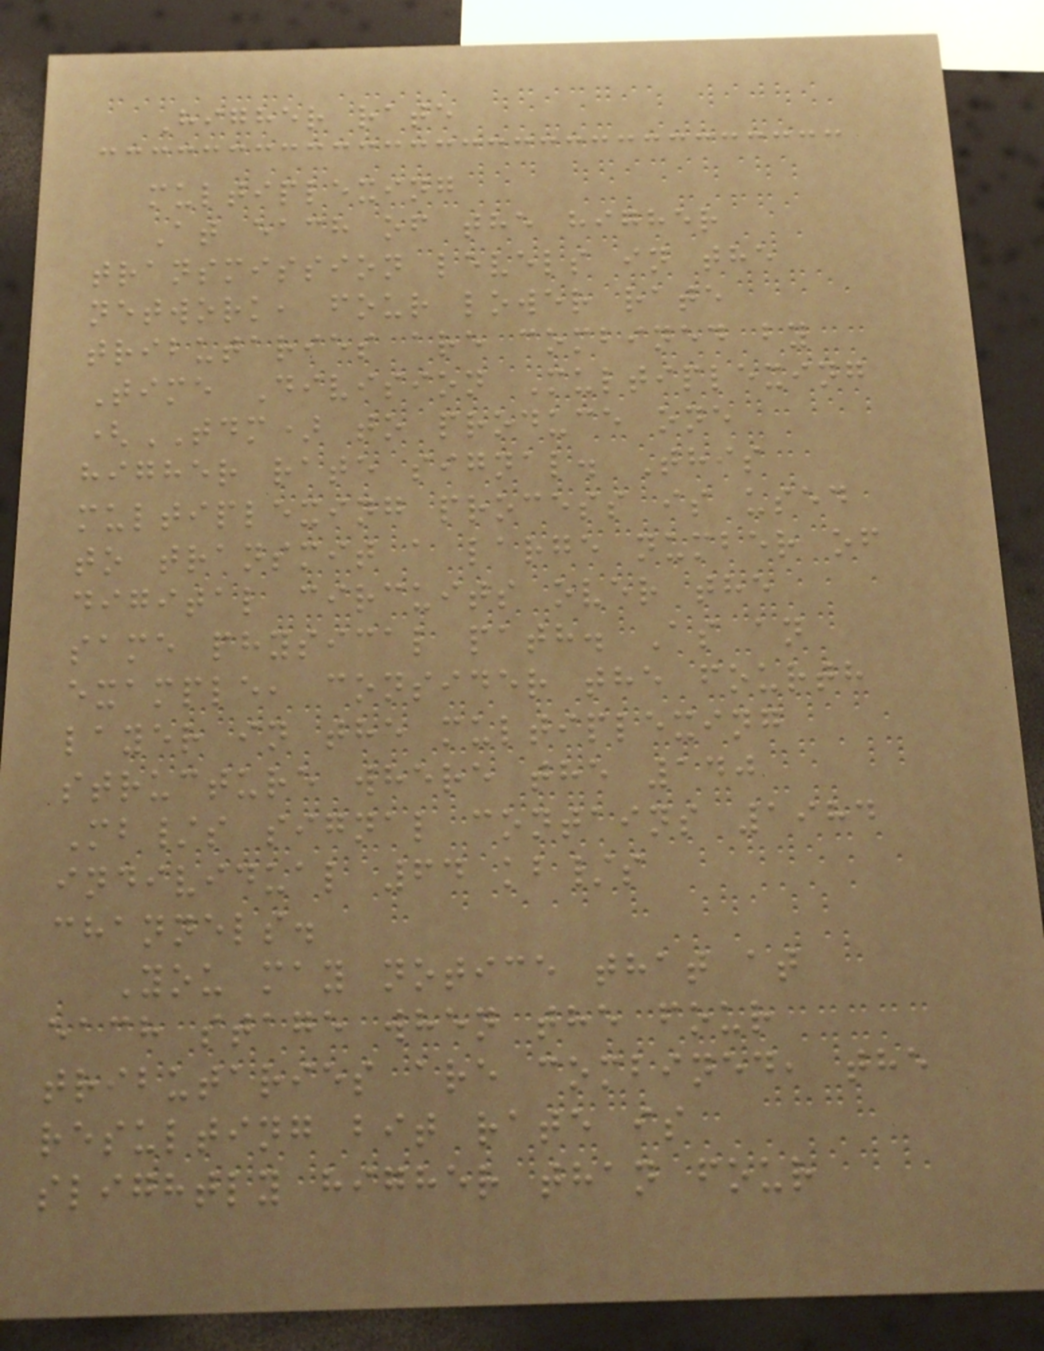Higher rate
multiplexing
At each of the higher
transmission levels in the
network, four lower rate
tributaries are combined by
Time Division Multiplexing
(TDM) to produce one
higher rate signal. This
multiplexing process is used
to transmit a large number of
digital circuits over the
same physical path. As an
example, consider the fourth
layer in the multiplexing
structure where the 140
Mb/s signal contains 1984
individual 64 kb/s
channels.
You may notice that at
each stage when the four
tributaries are combined, the
resulting bit rate is
slightly higher than four
